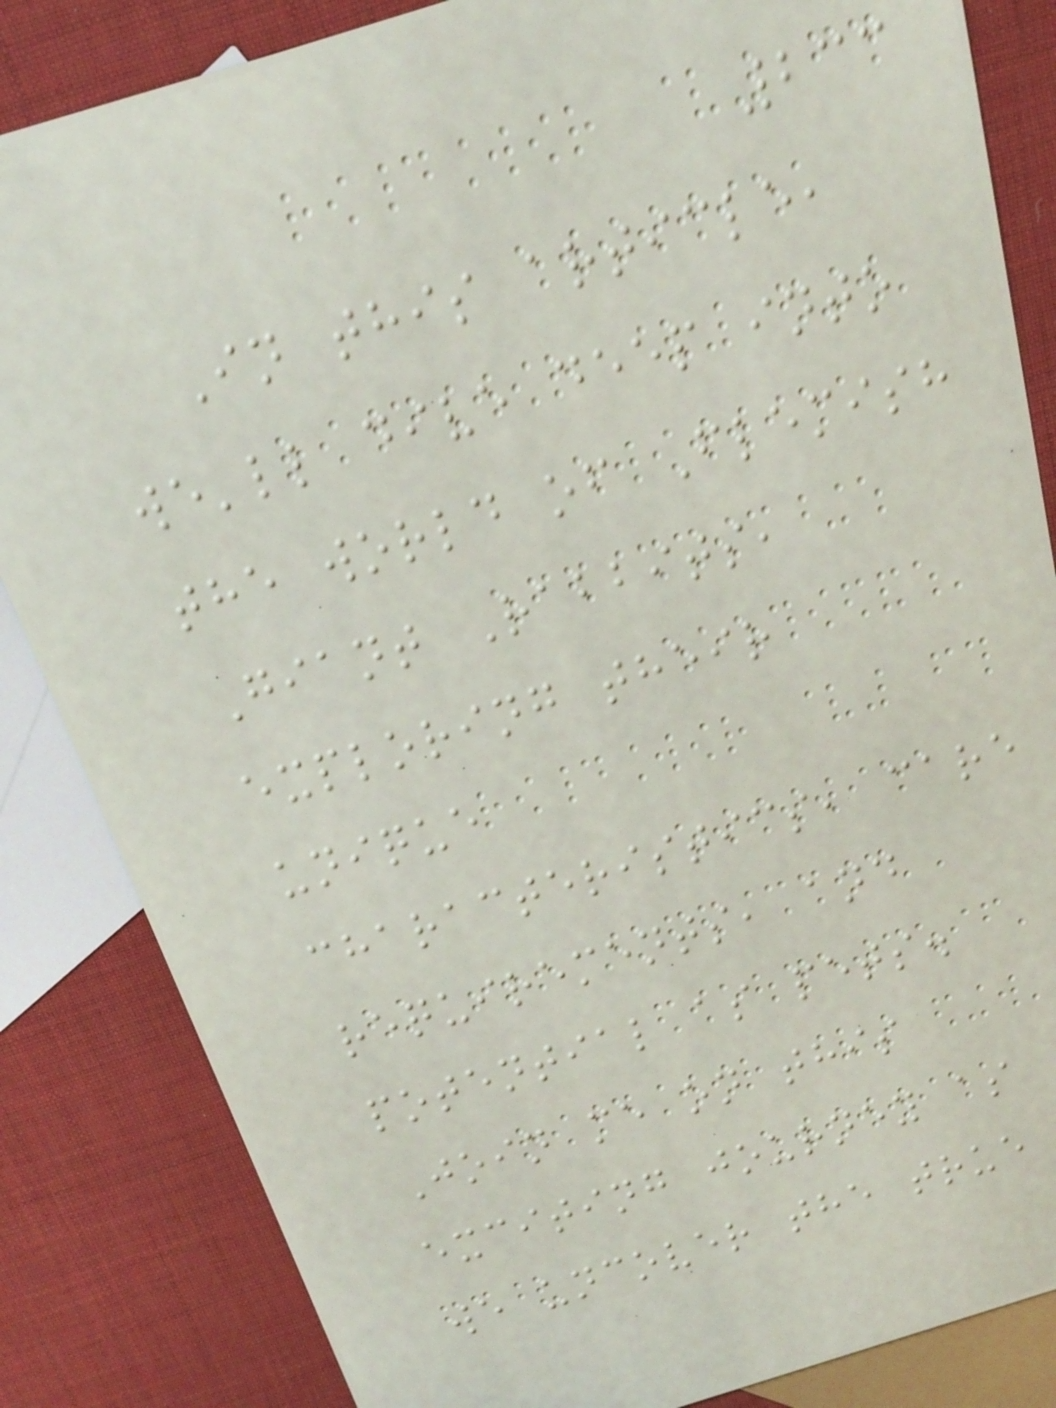233
In this article,
we'll dive deep into
the world of Flemish
Giant Rabbits,
exploring their
unique
characteristics, care
requirements, and
potential as pets.
Join me on this
exciting journey as
we uncover the true
